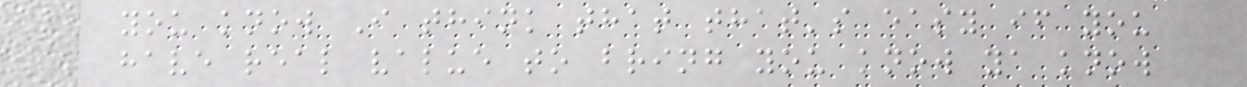you know I think that that's easy if you
have real value to bring you know ya know
